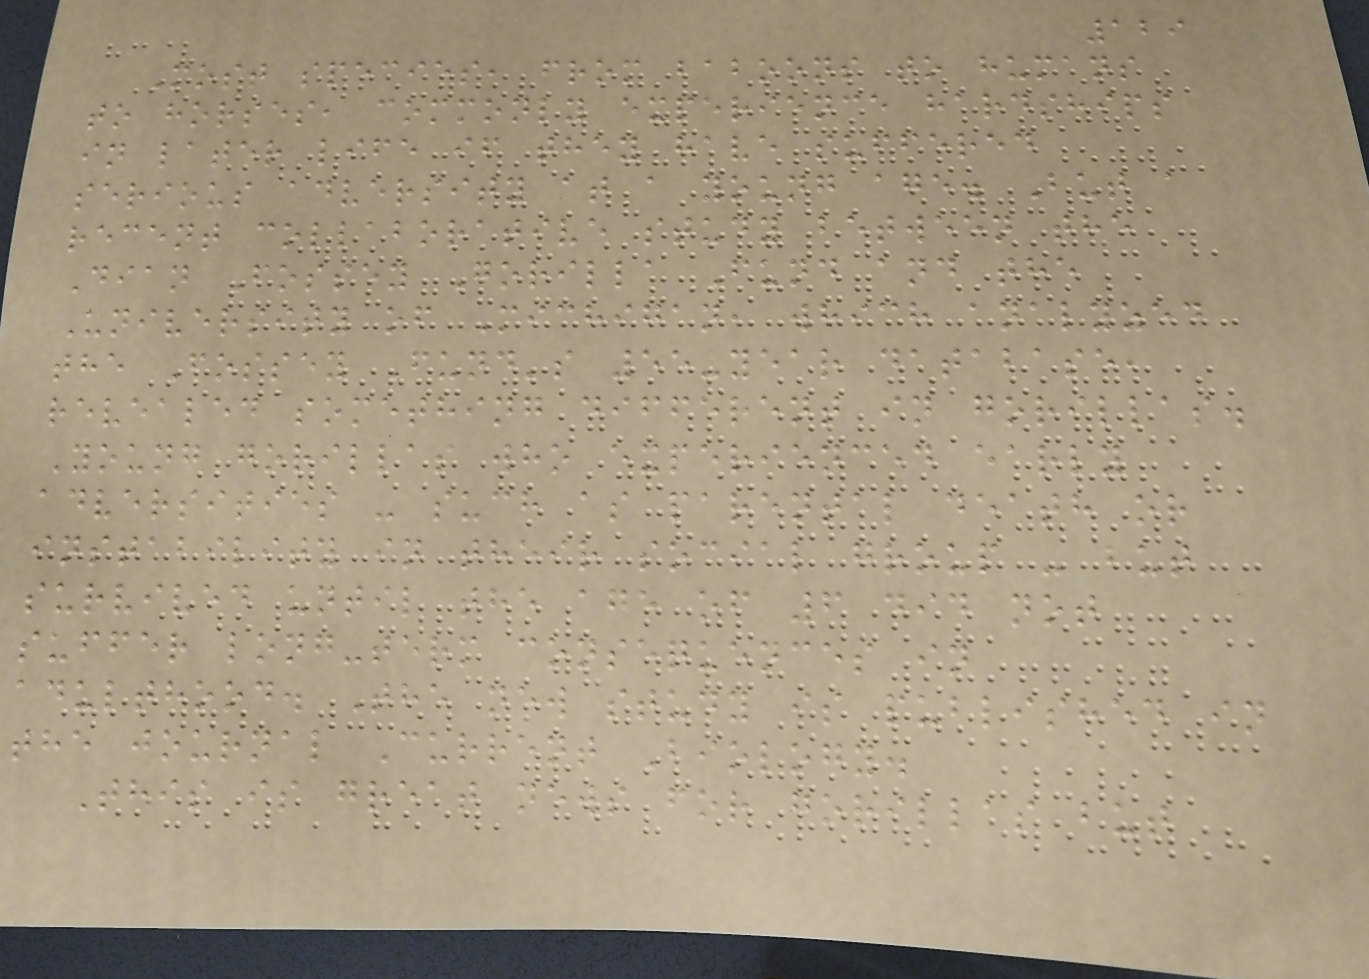129
Most species, from baboons to humans
to horses, commonly experience hardships
in later life if they have suffered
serious adversity at a young age. But a
recent collaborative study between the
Dian Fossey Gorilla Fund and the
University of Michigan, which analyzed
the Fossey Fund's 55-year database,
revealed something different in gorillas.
Young gorillas who experienced early
adversities - such as parental death or
instability in their social group - but
survived until the age of 6 did not
suffer long-term consequences in
adulthood. The new study is published in
the journal Current Biology.
This is great news for gorillas but
